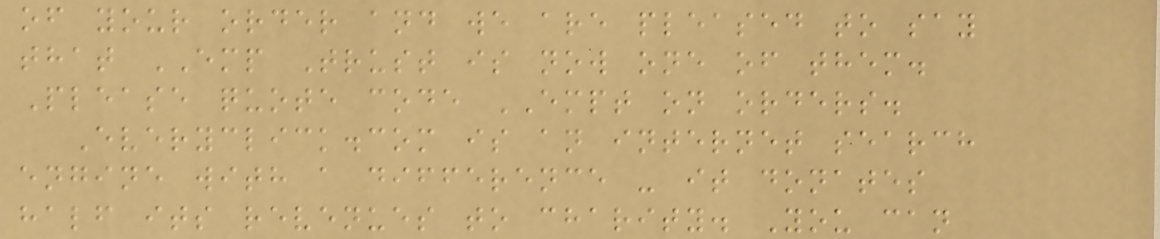of your order and we are pleased to say
that EMP Trust is now one of them.
Please quote code EMPT on orders.
Everyclick.com is an internet search
engine with a difference - it donates
half its revenues to charity. You can
